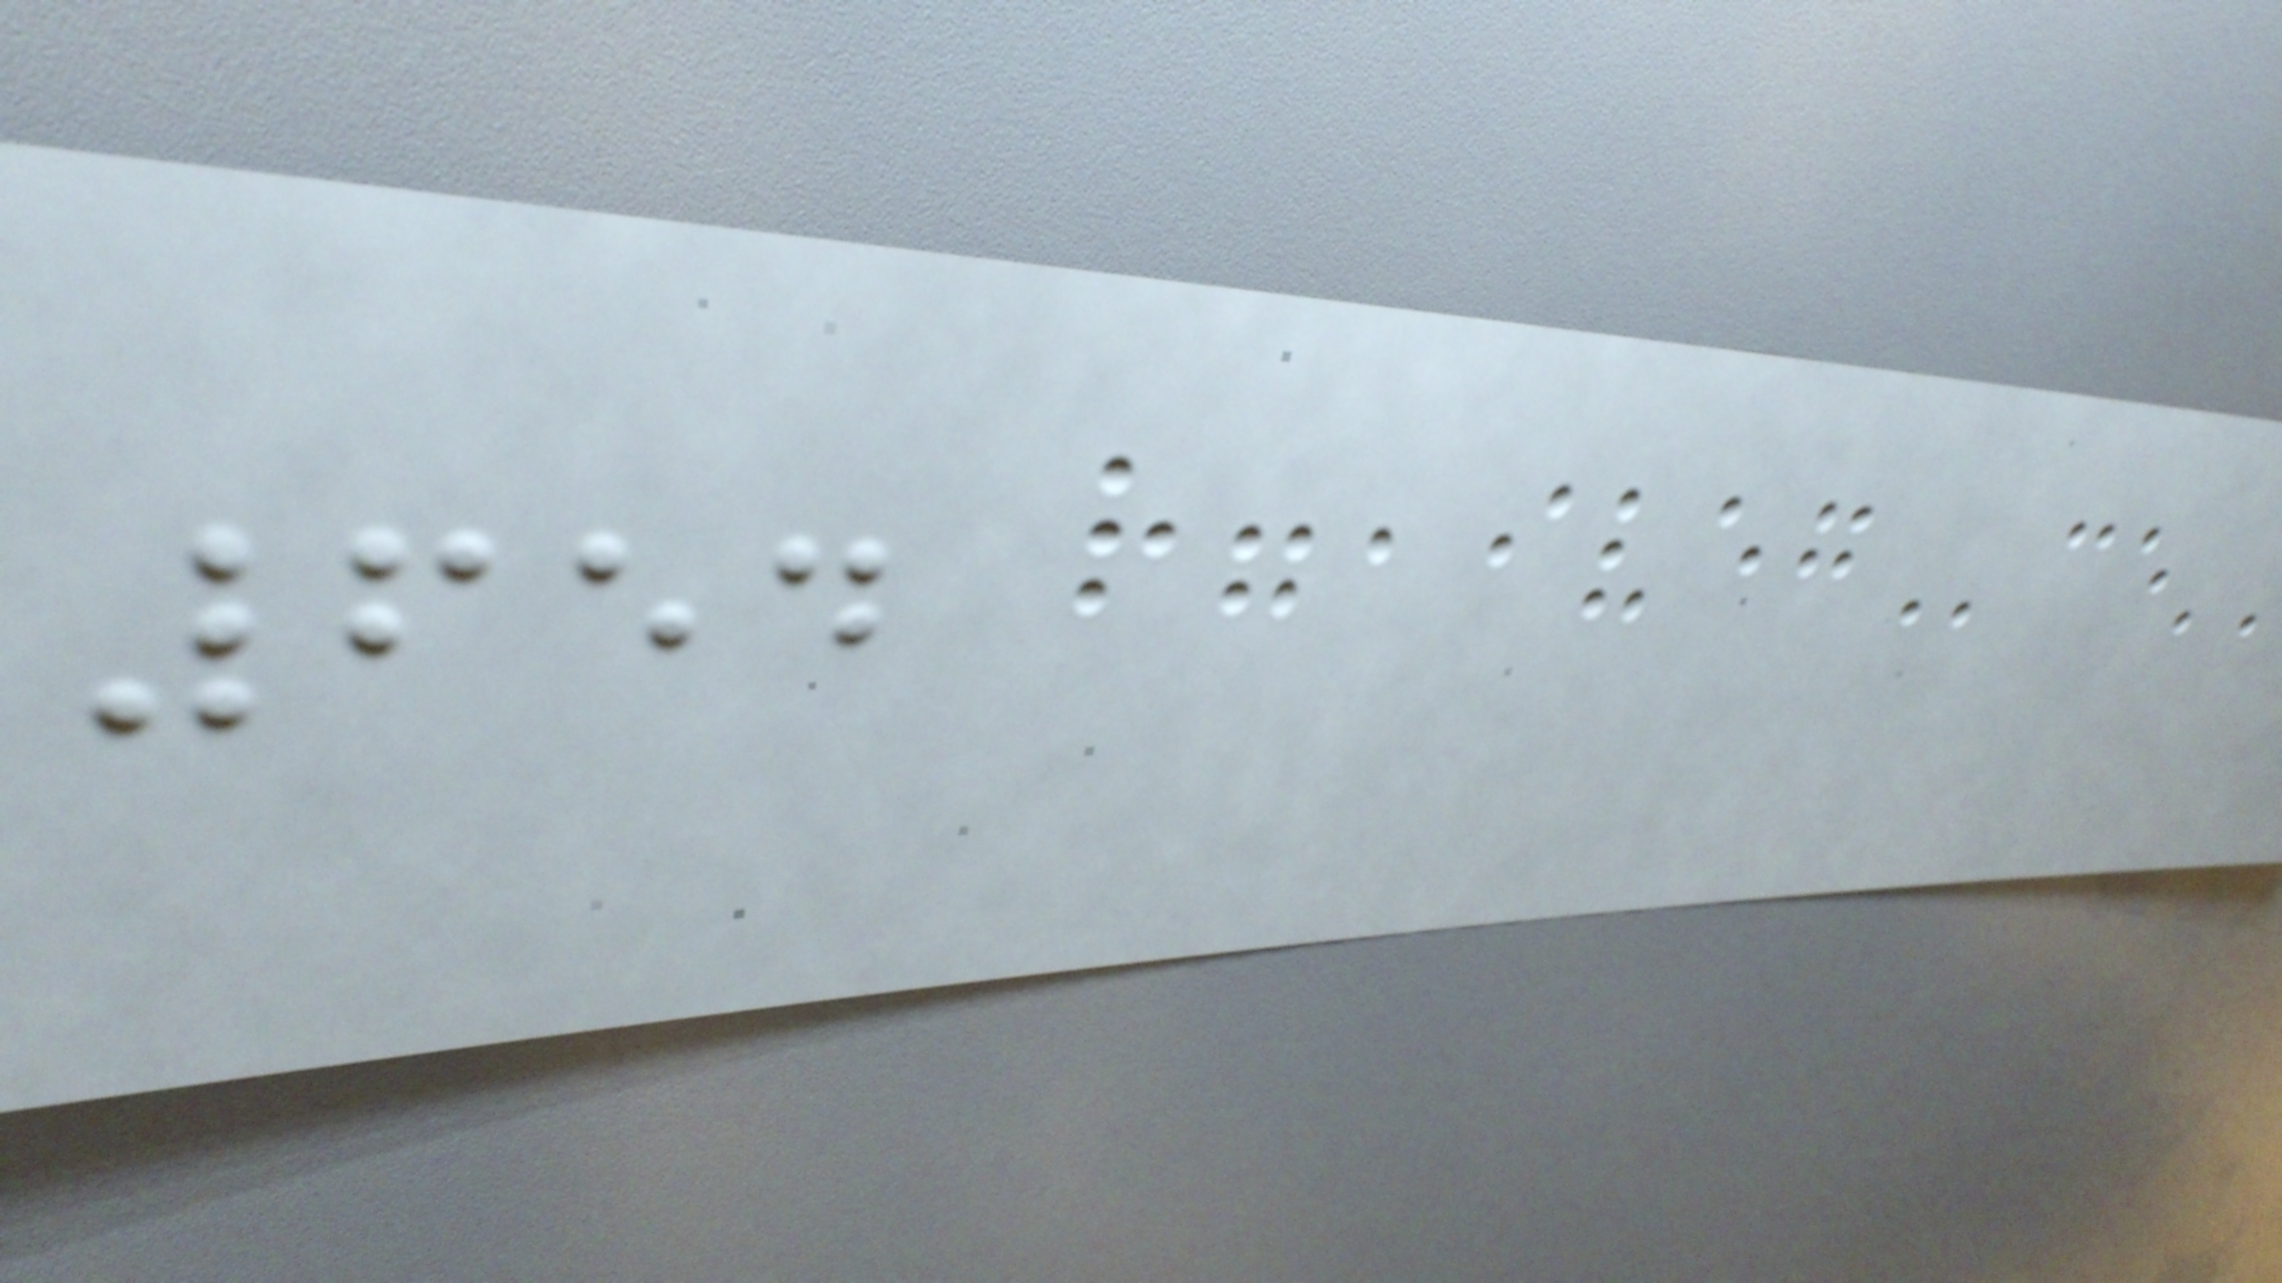654
